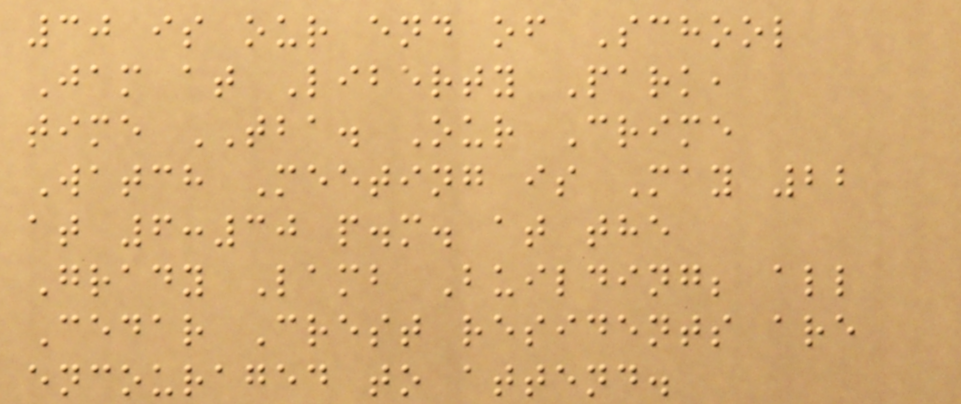30 is our end of School
Jam at Liberty Park,
time TBA. Our Crime
Watch Meeting is May 22
at 6:30 p.m. at the
Grady Lamb Building; all
Cedar Crest residents are
encouraged to attend.
